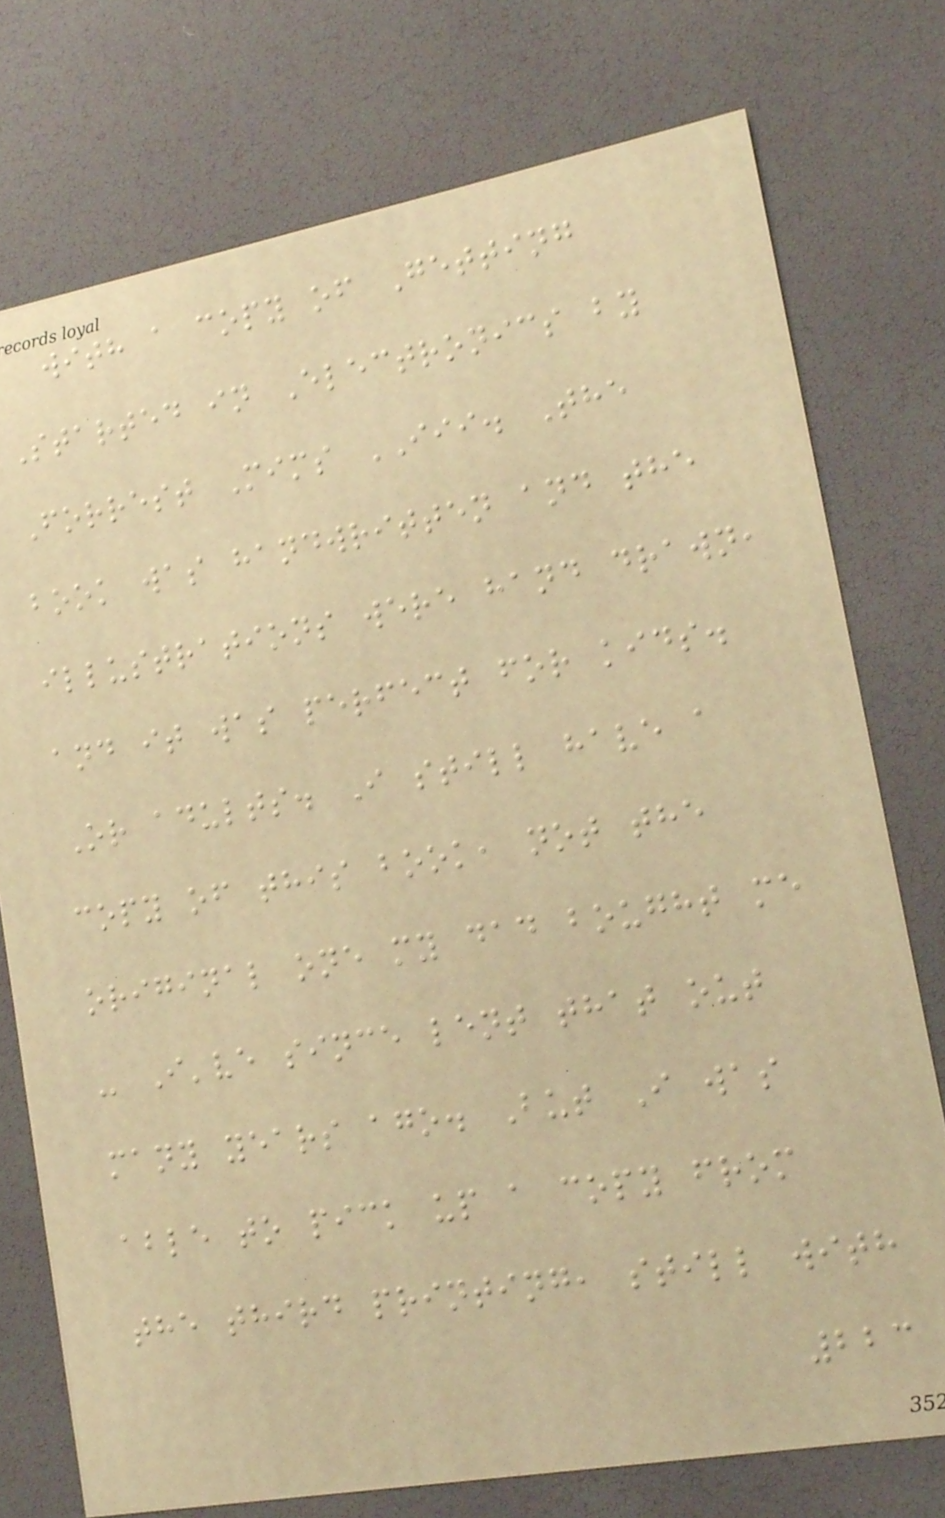with a copy of Getting
Started in Electronics by
Forrest Mims III. The
book was handwritten and the
illustrations were hand drawn,
and it was perfect for kids.
Or adults. I still have a
copy of this book, not the
original one my dad bought me
- I've since lent that out
many years ago. But I was
able to pick up a copy from
the third printing, still with
223
